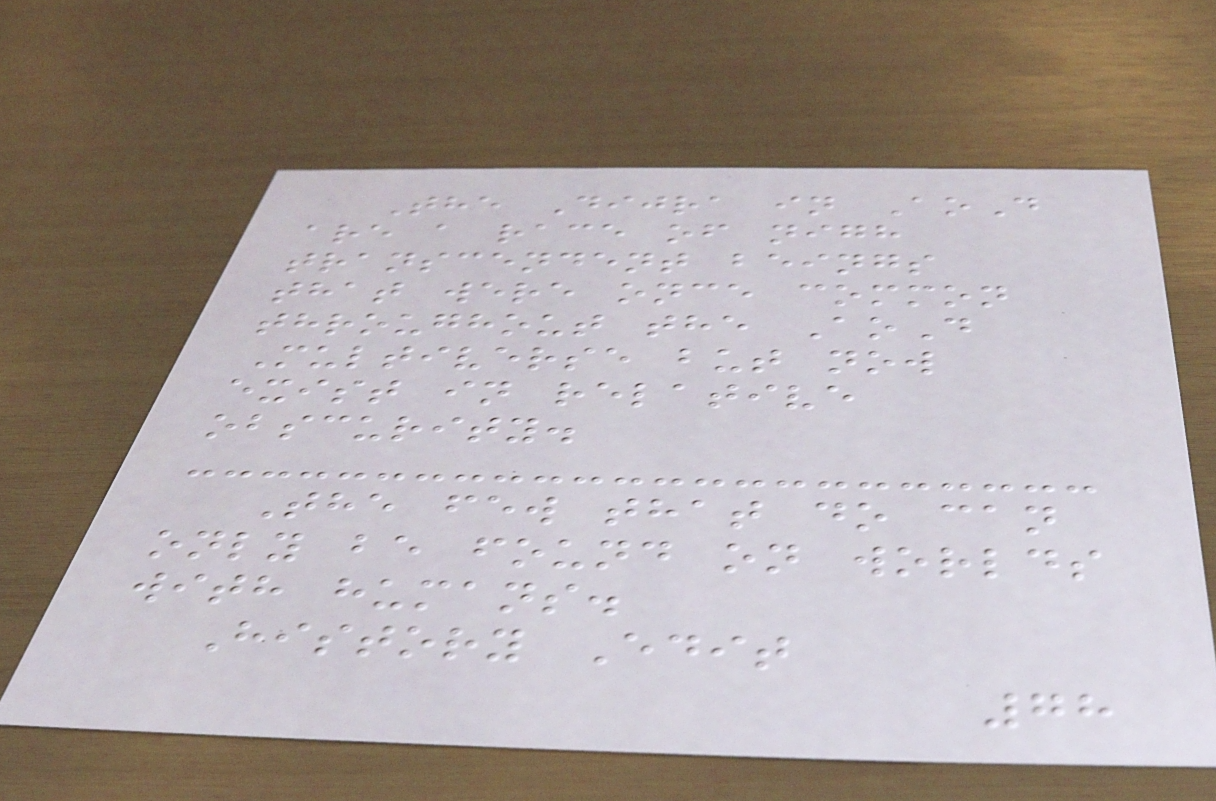The Dijra in AoD
are a race of nigh
transcendent beings
that were once common
throughout the AoD
Multiverse but now
exist in relative
obscurity.
The few that do can
only be found on worlds
with humans.
History Edit
78
